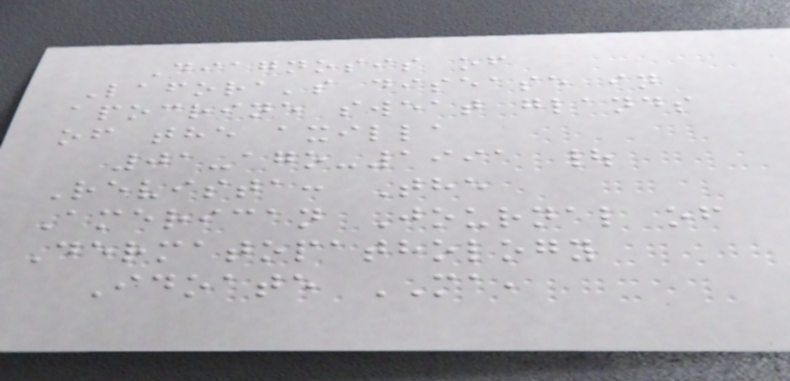Diagnosis of
Lafora's disease in
apocrine sweat glands
of the axilla
01-ago-1991 |
Revista: The
American Journal of
Dermatopathology
Idoate MA,
